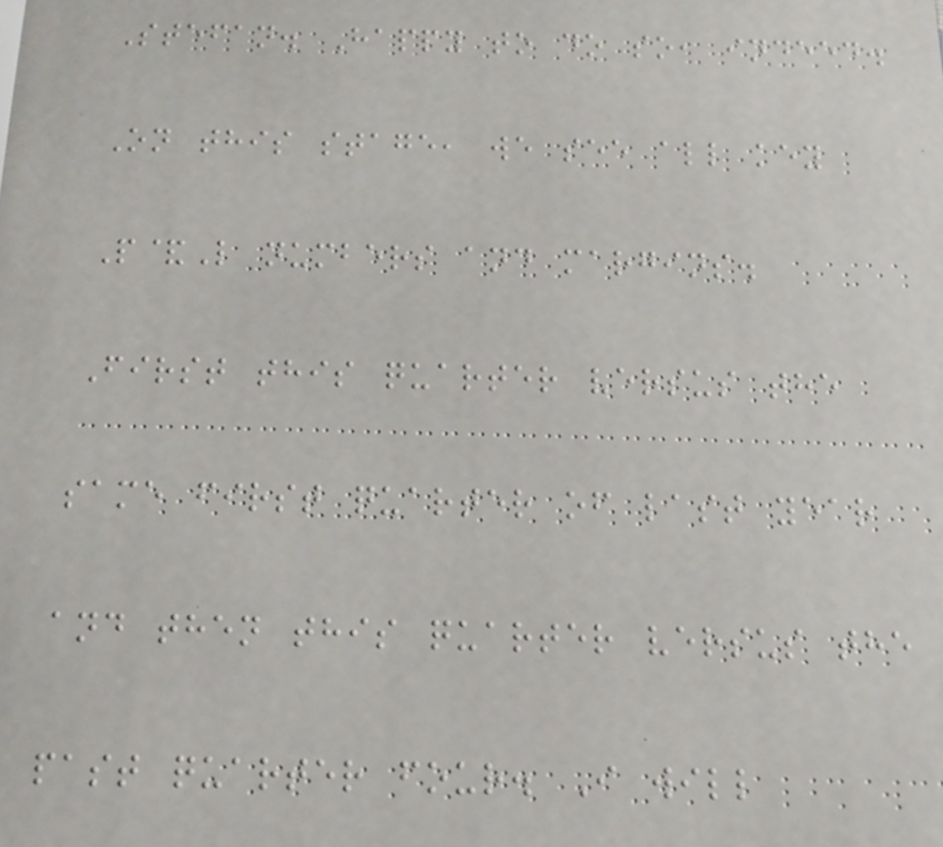Stefan. Happy to do so, indeed.
On this stage, we see all key
P&L numbers and margins.
First this quarter versus the
same first quarter of last year
and then this quarter versus the
past quarter four. I will
